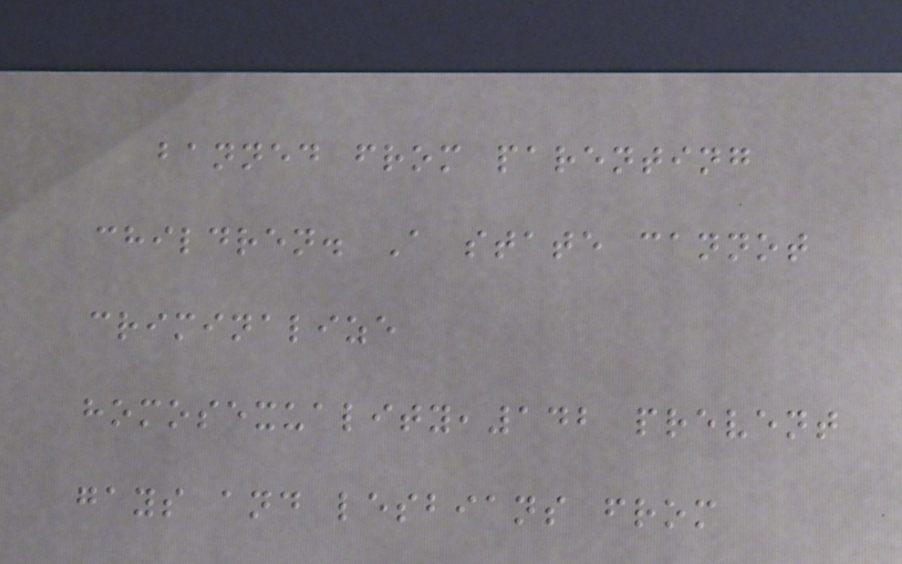banned from parenting
children. A state cannot
criminalize
homosexuality,142 prevent
gays and lesbians from
